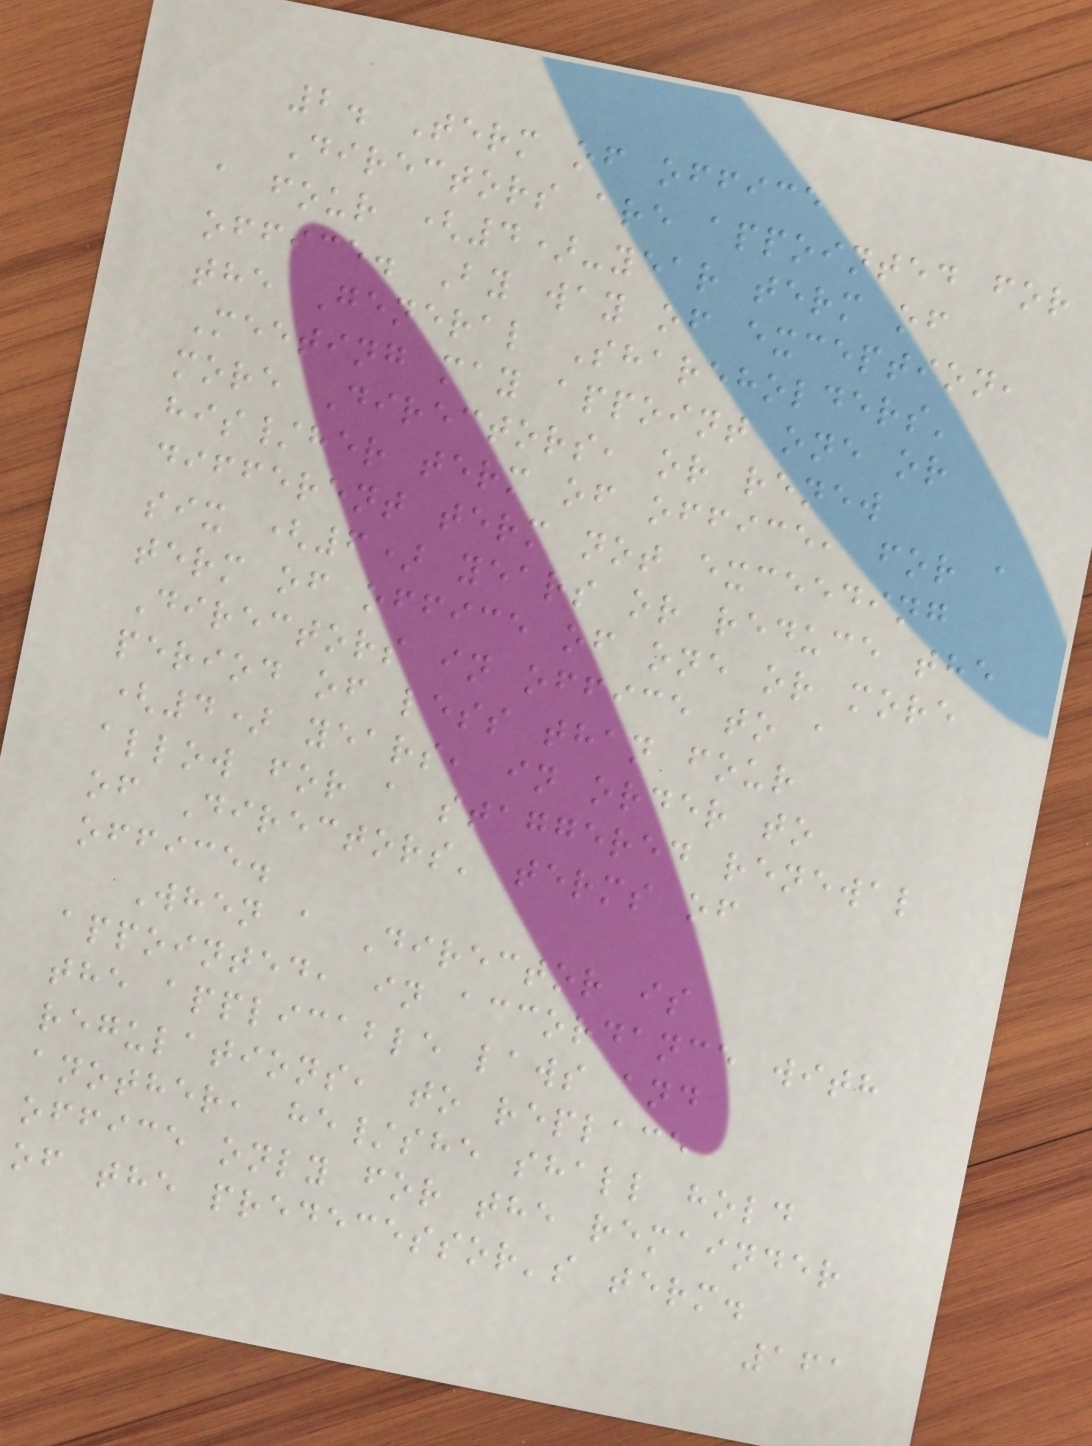2. Term of office
Directors are appointed for
a four (4)-year term of
office. By way of exception,
the General Shareholders'
Meeting may appoint one or
more Directors, or renew
his/her term of office, for a
different term not exceeding
six (6) years or reduce the
term of office of one or more
Directors in office to a
period of less than four
(4) years, in order to
allow for a staggered renewal
of Directors' terms of
office.
When a Director is
appointed, in accordance with
the applicable laws and
regulations, to replace
another, he/she shall hold
office only for the remainder
of the predecessor's term.
161
